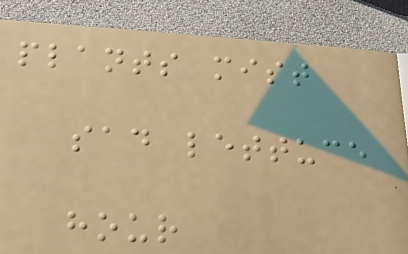plants mist
sad lettuce
hour
